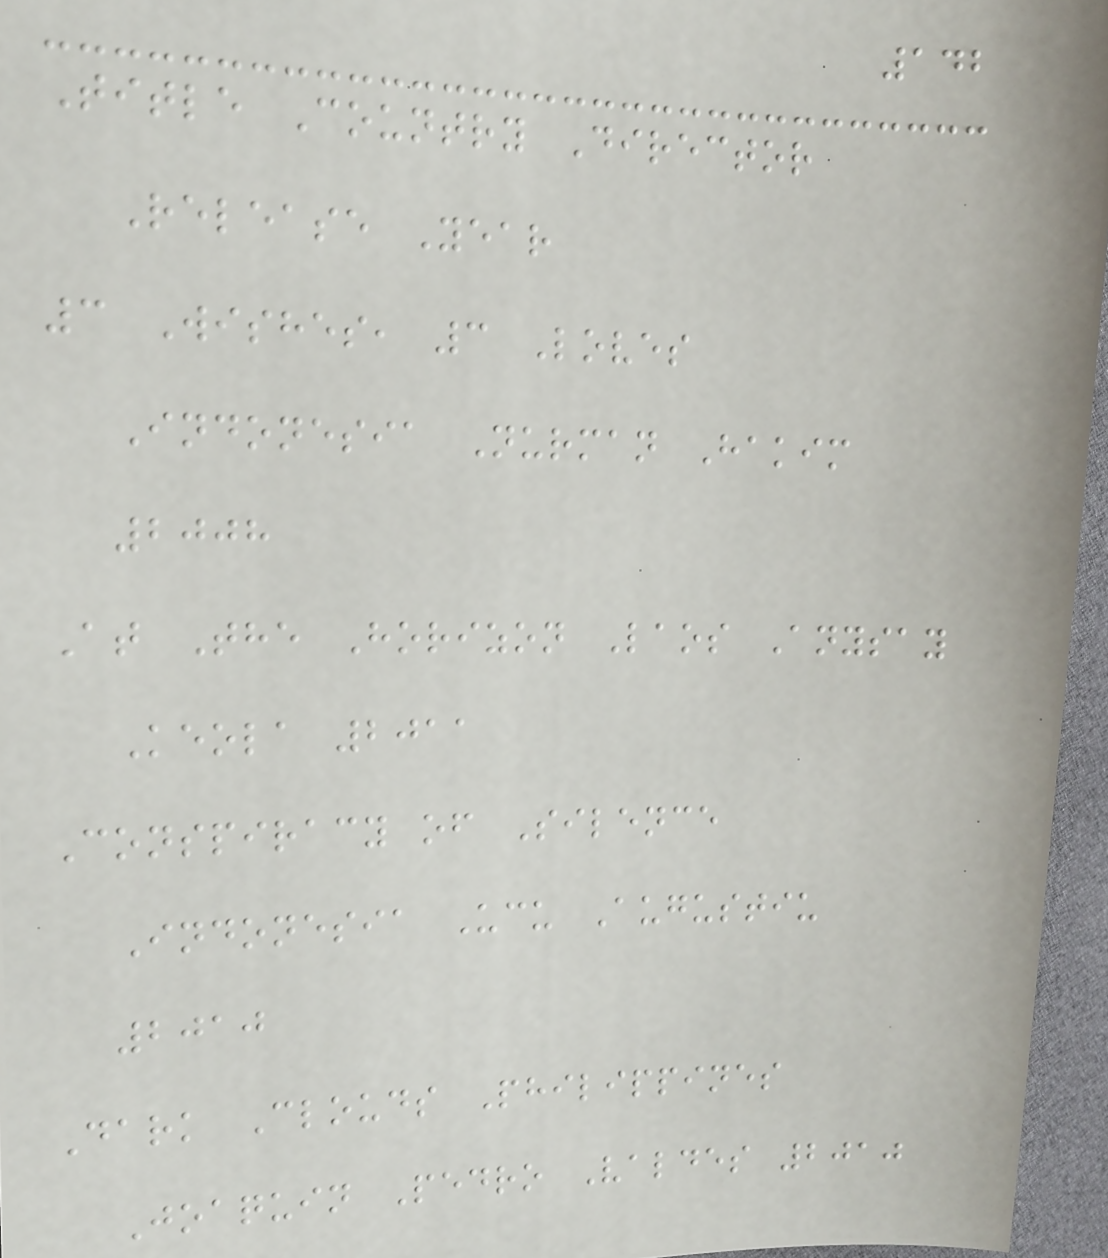142
Title Country Director
Release Year
3 Wishes, 3 Loves
Indonesia Nurman Hakim
2008
At The Horizon Laos Anysay
Keola 2011
Conspiracy of Silence
Indonesia Ucu Augustiu
2010
Dark Clouds Philippines
Joaquin Pedro Valdes 2010
